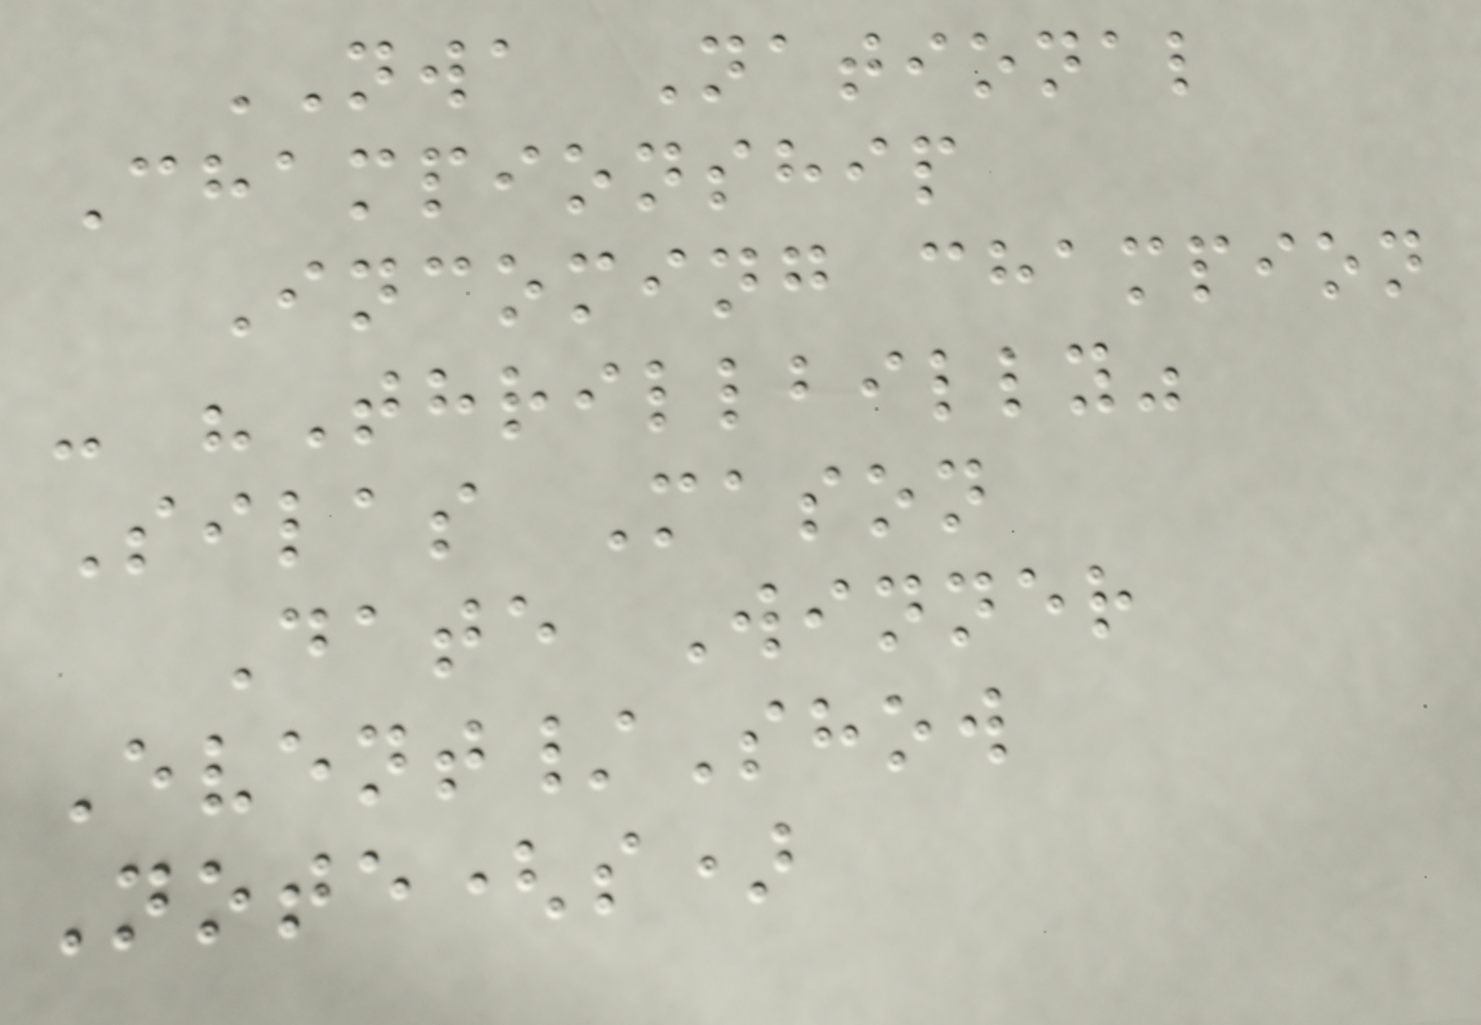NWA National
Championship
Incoming champion
- "Thrillbilly"
Silas Mason
Date Winner
Event/Show
Note(s)
